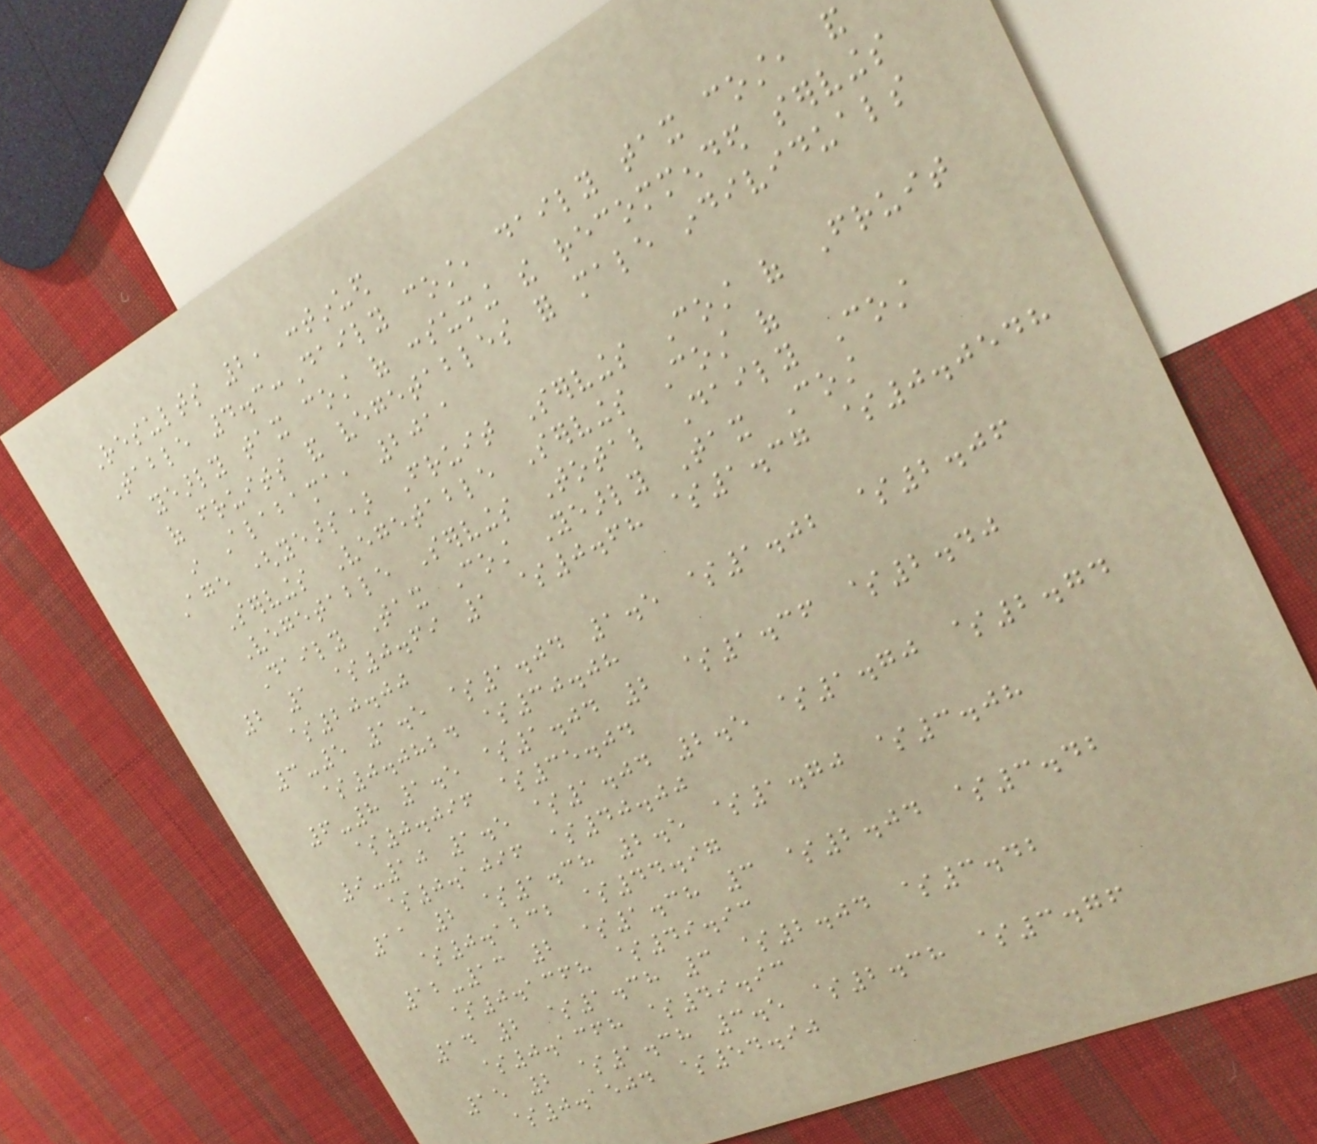Results 2, continued
Table 4.3:Daily cost, daily tax cost, and
yearly tax cost of consuming the recommended servings
of fruits and vegetables for male individuals
in Alabama, 2011
Age (years) Fruit Servings Cost of Fruit
Servings Vegetable Servings Cost of
Vegetable Servings Total Daily Cost
Daily Tax Cost Yearly Tax Cost
2 1 $0.69 1 $0.68 $1.37 $0.0548
$20.00
3-5 1.5 $1.04 1.5 $1.02 $2.06
$0.0824 $30.08
6-8 1.5 $1.04 2 $1.36 $2.40
$0.096 $35.04
9-10 1.5 $1.04 2.5 $1.70 $2.74
$0.1096 $40.00
11 2 $1.38 2.5 $1.70 $3.08
$0.1232 $44.97
12-13 2 $1.38 3 $2.04 $3.42
$0.1368 $49.93
14 2 $1.38 3 $2.04 $3.42
$0.1368 $49.93
15 2 $1.38 3.5 $2.38 $3.76
$0.1504 $54.90
